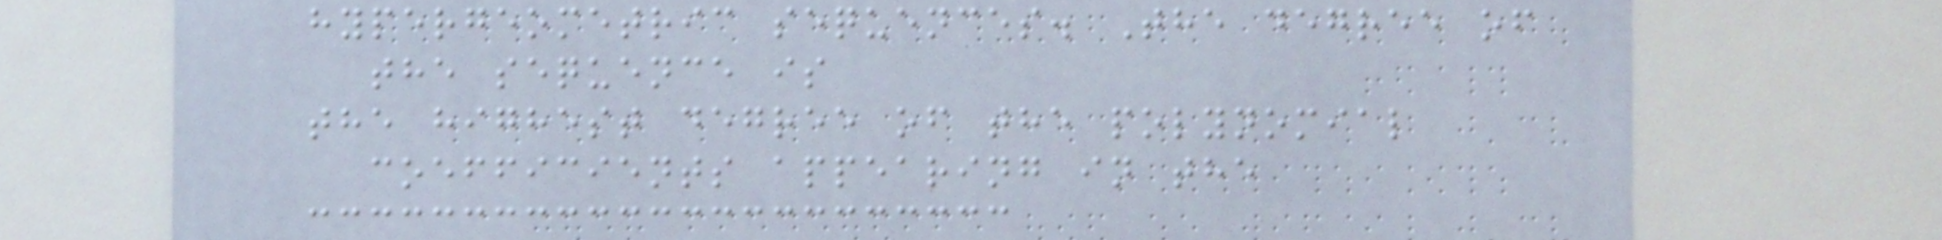hypergeometric sequences. The degree of
the sequence is
the highest degree of the polynomial
coefficients appearing in the
